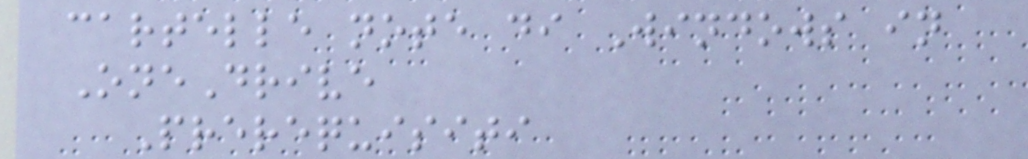cartelle note di Windows in
OneDrive
Prerequisiti
